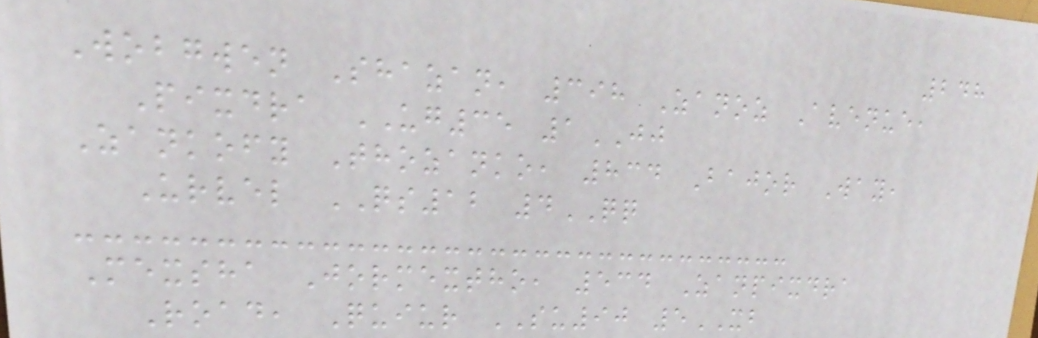248
Wobgwen Shazan, 398 Zanoz Avenue,
Pixdra UG35 1JJ
Zankofy Thozanko, 834 Bajor Way,
Urvel QS12 4QQ
Mexsha Jormextho, 534 Zanpixdra
Road, Quiur SU90 5XB
